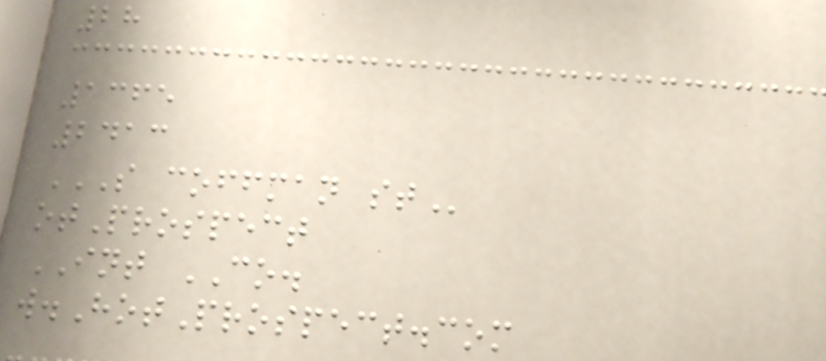28
1365
2413
S COFFMAN ST
otProspect
INT CO.
w.HotProspect.com
